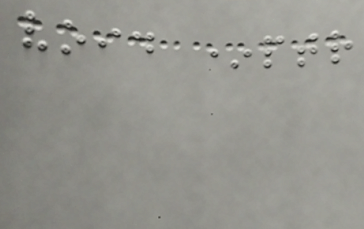void *ptr
